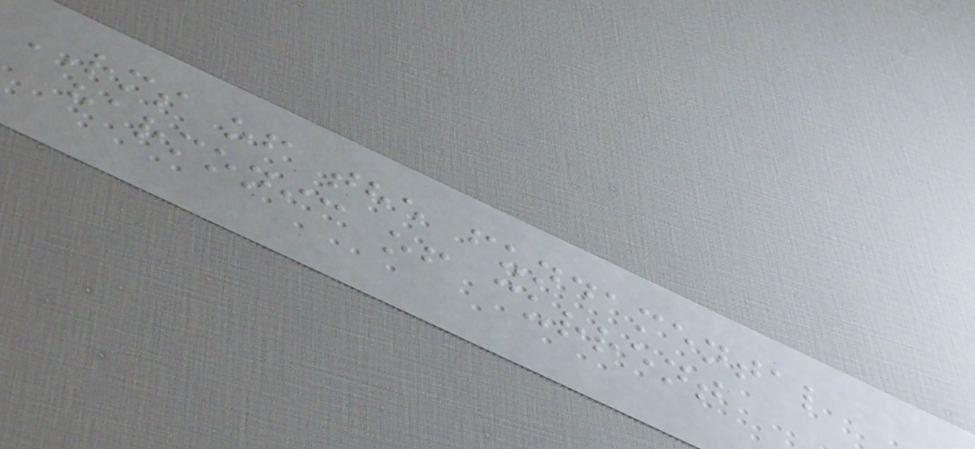RMS of the fundamental
harmonic of current
